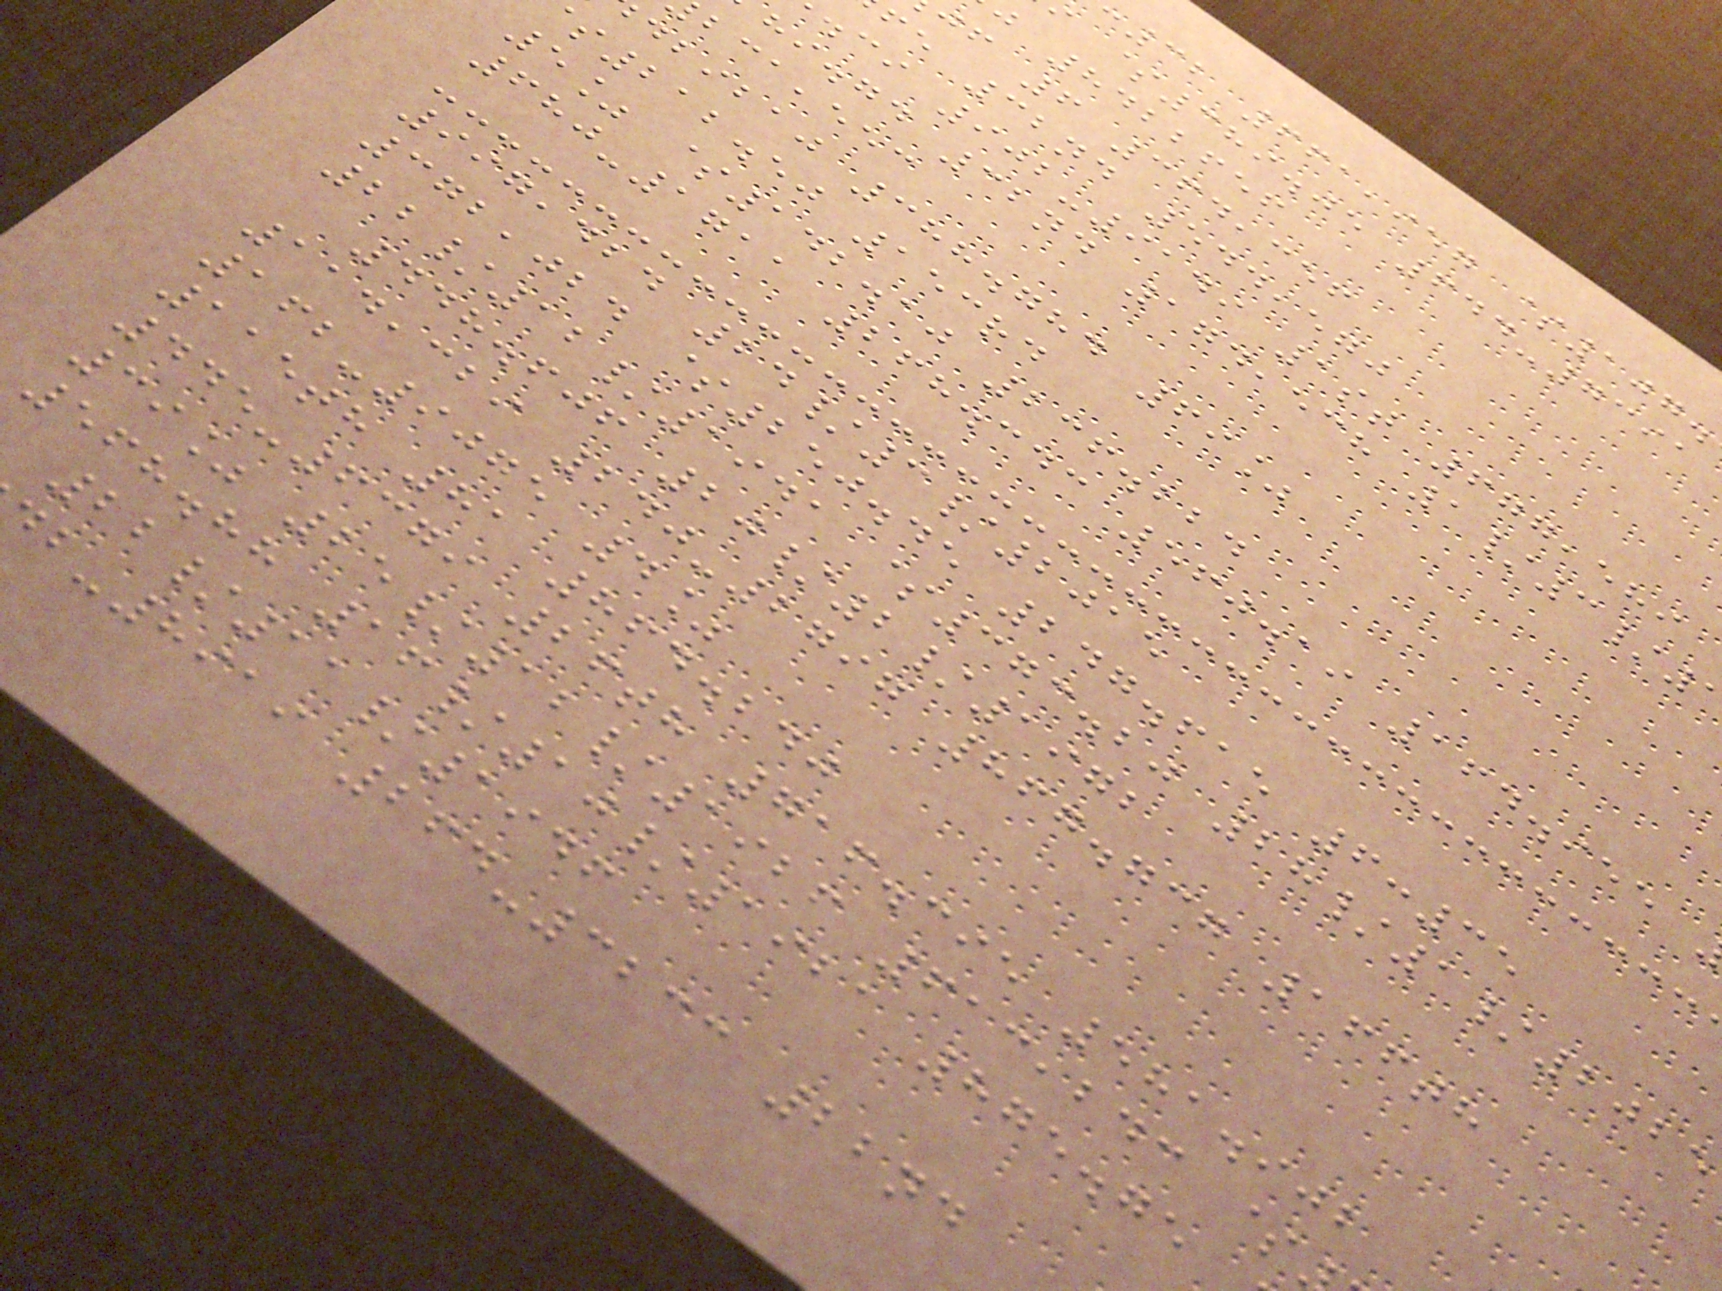32 661,957 $107.
$389.05 644-7391
j 8422656
jf 6 364,356
fe 32nd 544,570
.ci 902-9149 1st 677,589
hi.gd 32nd 174,538 1/3/
,eec
dbibaj 388.784 69%
212.50 153rd
5% $142.10 236.224
680-1711 268.343 560.19 164.955
997,424 24/3/2015
372,024 $250.45 247.615 6:35
22/12/1941 $373.20 28/1/2025
448.606 20/2/1972
114,329 240-2797 867.737 166th
162-9075 4%
115th 81 864.240
445-6379 26th 716.395 581.902
39% 25/12/1926 613,243 $
568.88 16/10/1921 875.75
22/11/1946
-8919 264-3233 22nd
